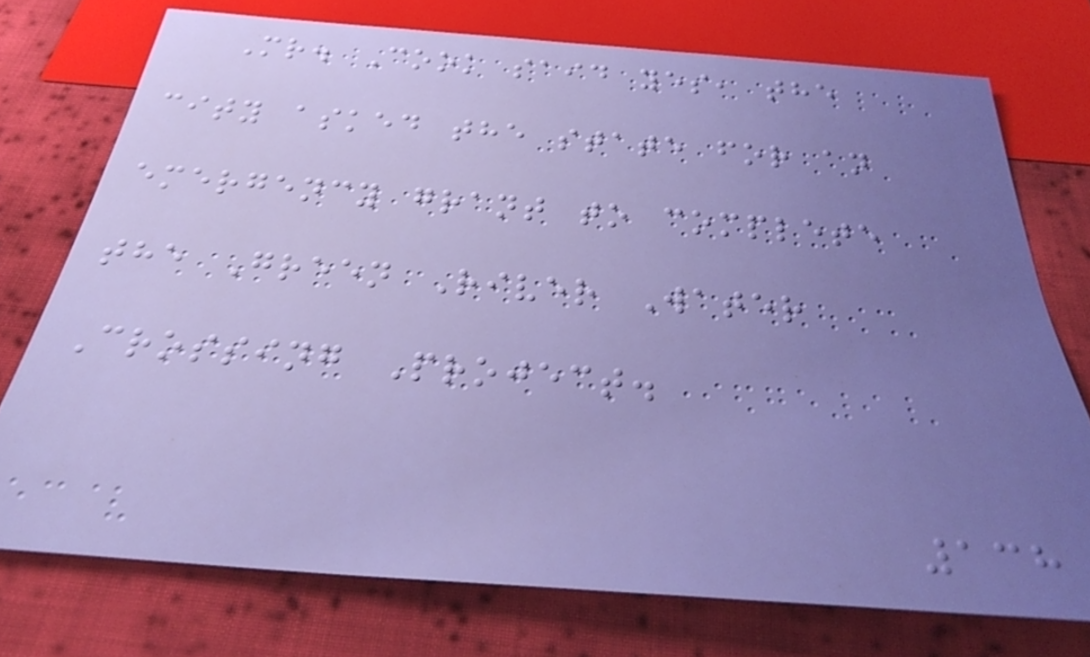Mr. Cook said yes, the
city asked the state for an
emergency grant to complete
the Green River Water
Crossing Project.
138
